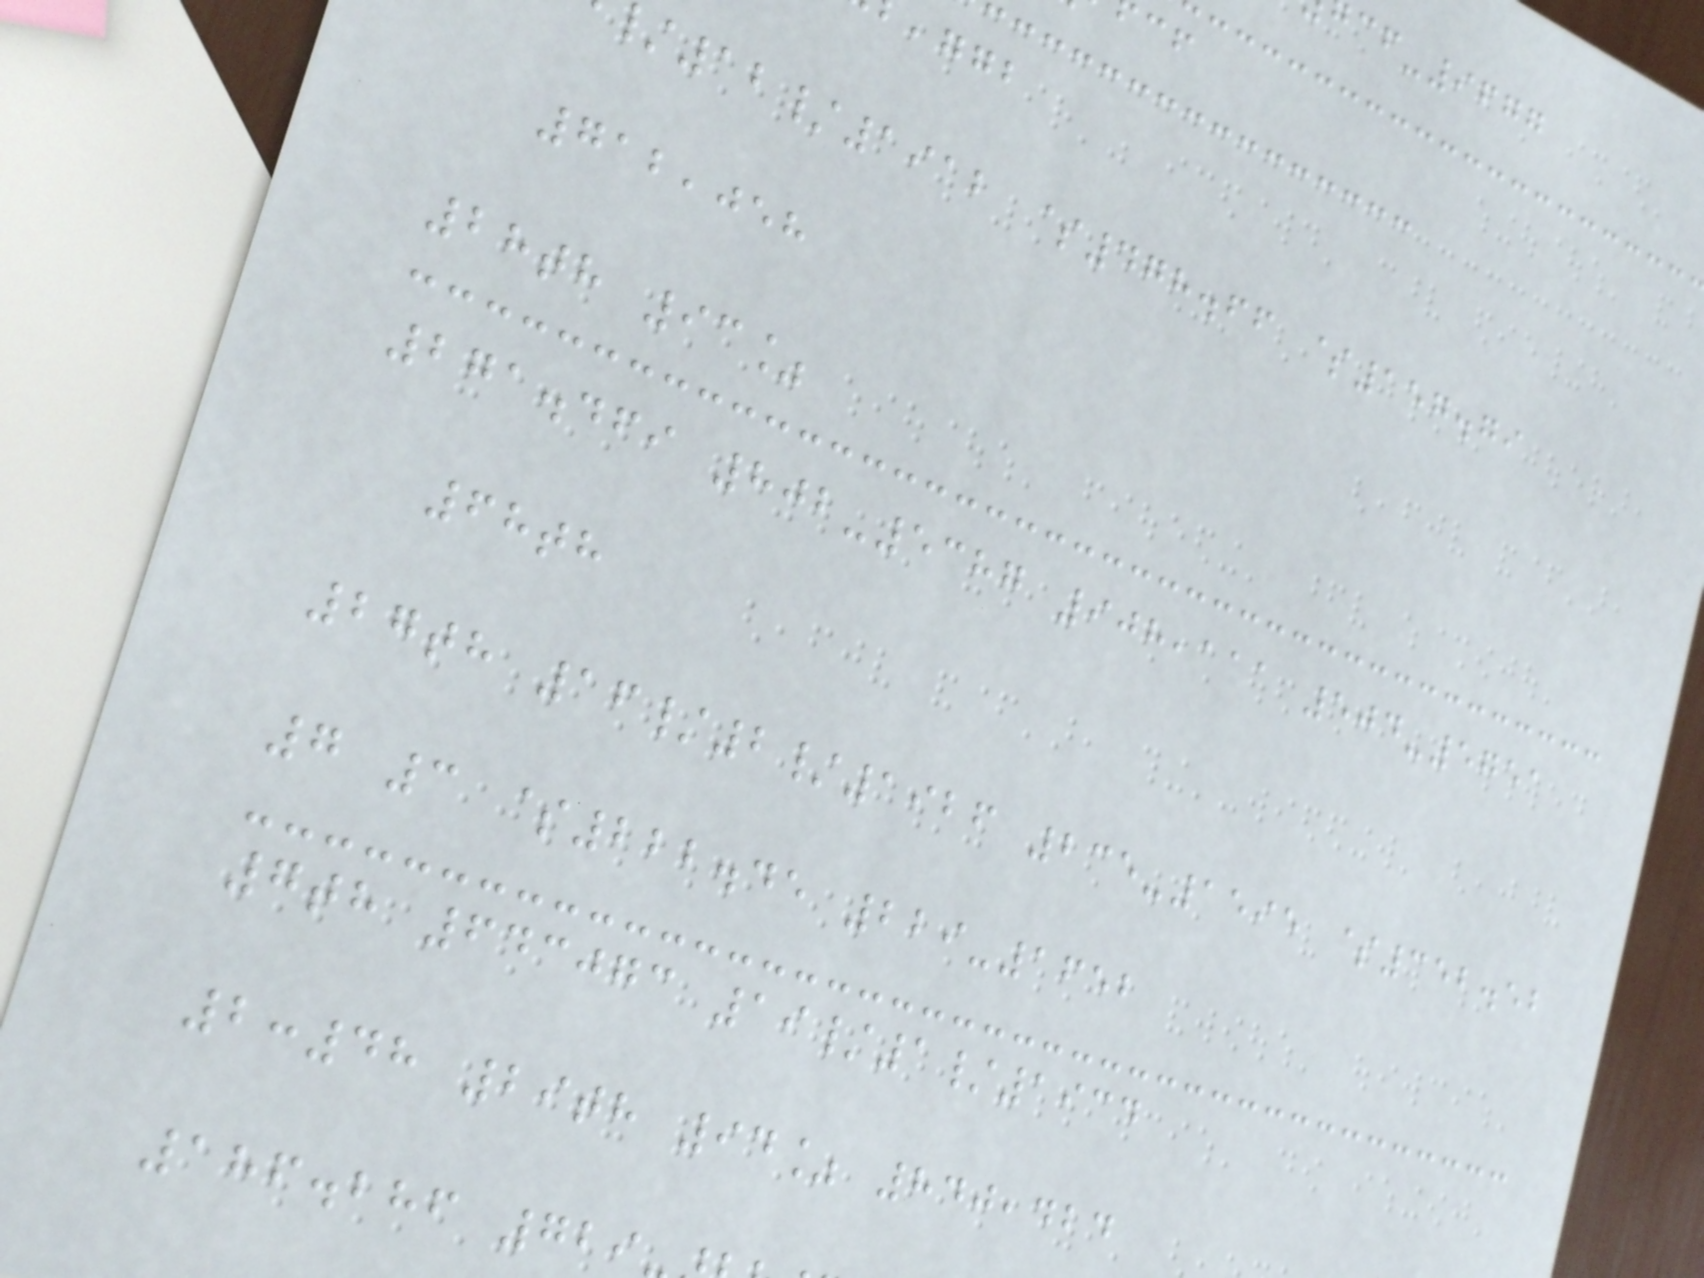,ggb
12/1912 $478.66 $157.79
712,058
28th 93%
271.469 802-5387 908,111 504-5751
68th
27th 16/2/1926 235-1595 $352.52
7 3 $222.45 229-1652
7th 643073 19/1/1934
2:48 29th 94% 840,424
186.286 729
